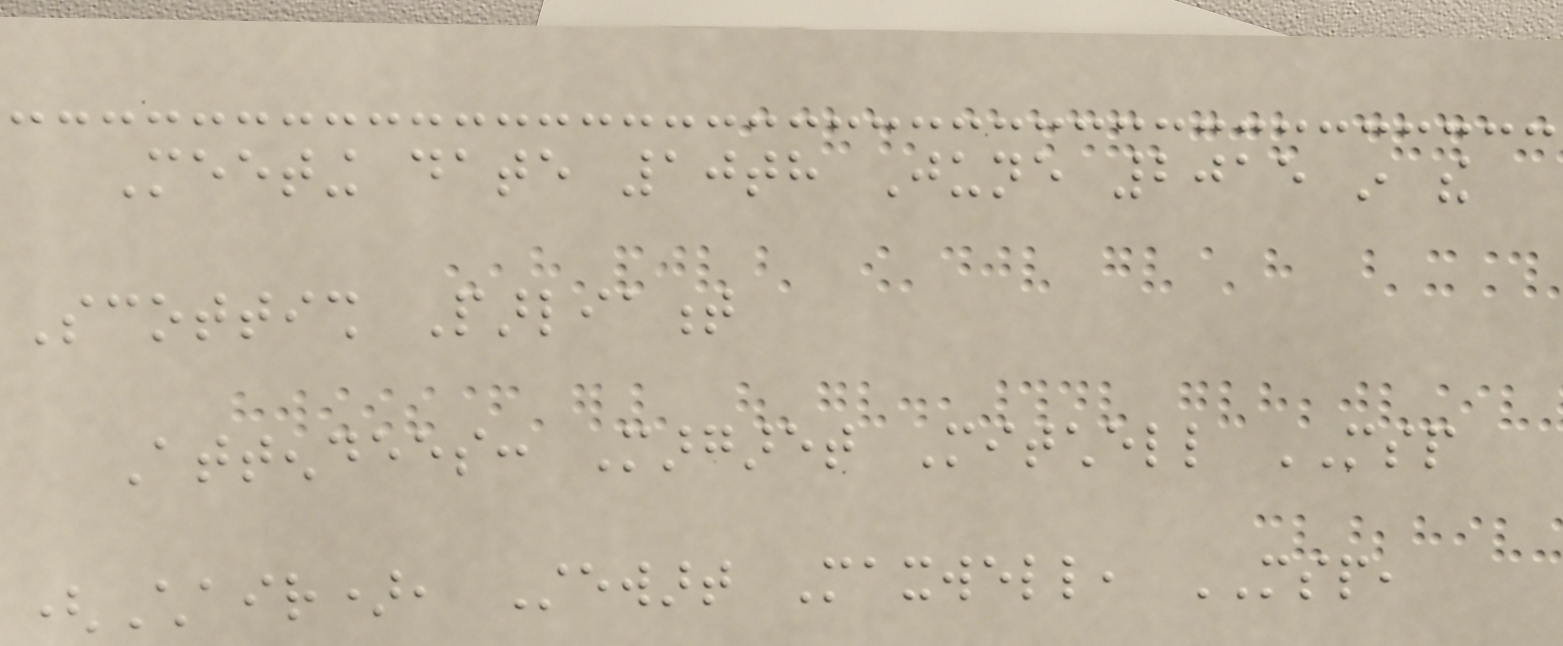Meeting date 10th June 2015 in the
Scottish Parliament
Attendees: Margaret Mitchell MSP
(Chair), Stewart Maxwell, MSP,
